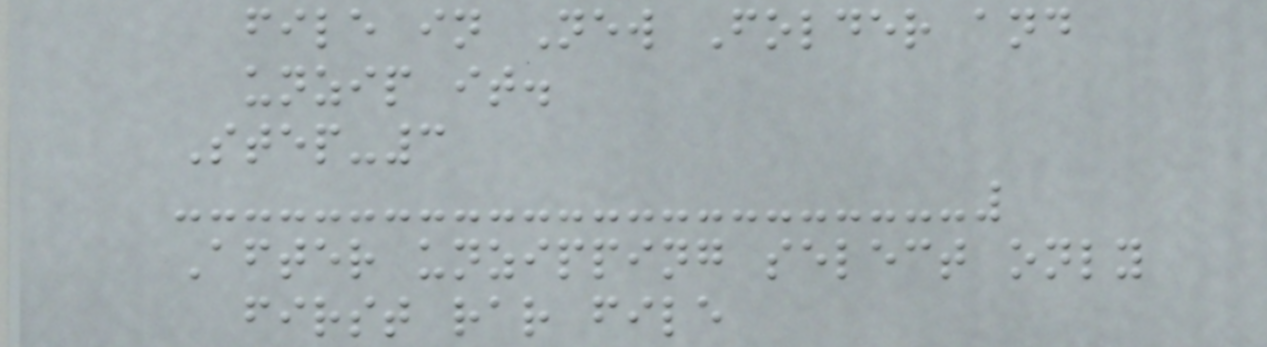file in New Folder and
unzip it.
Step-3
After unzipping select only
first rar file
